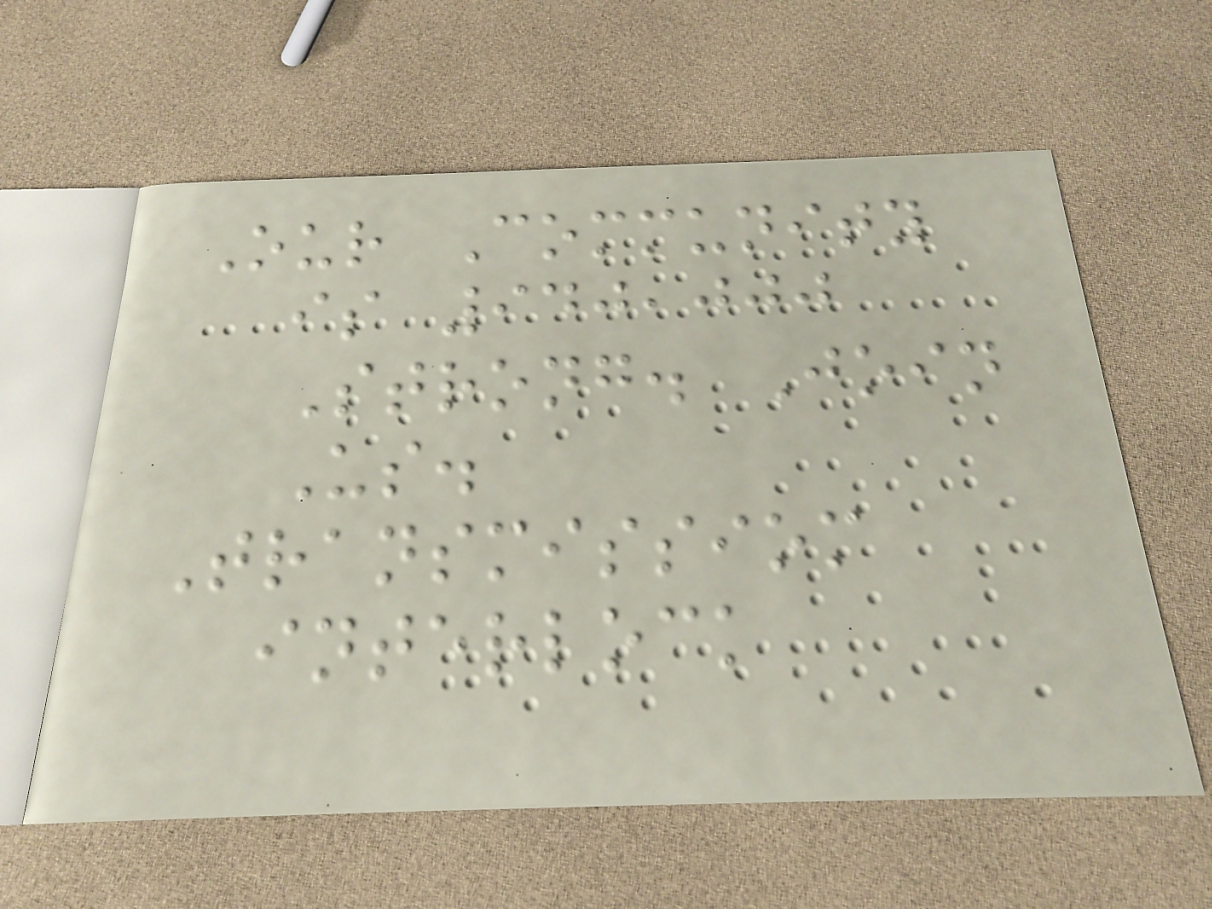Our Community
is 940,000
Strong. Join
Us.
Transmissiom
interlock
